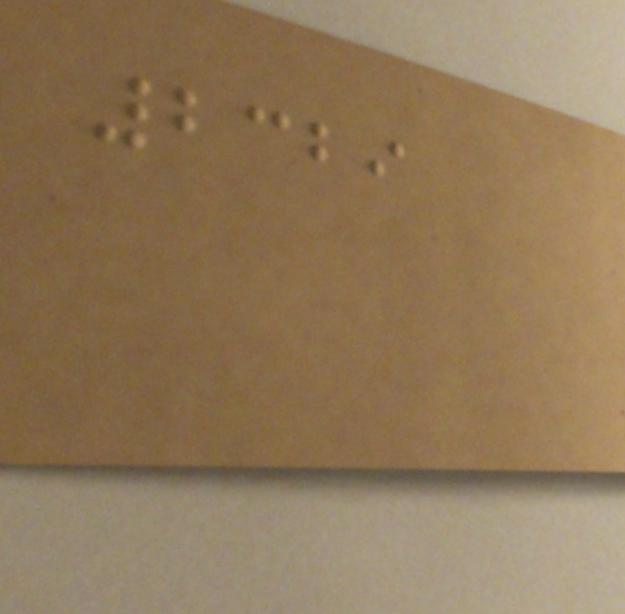2329
